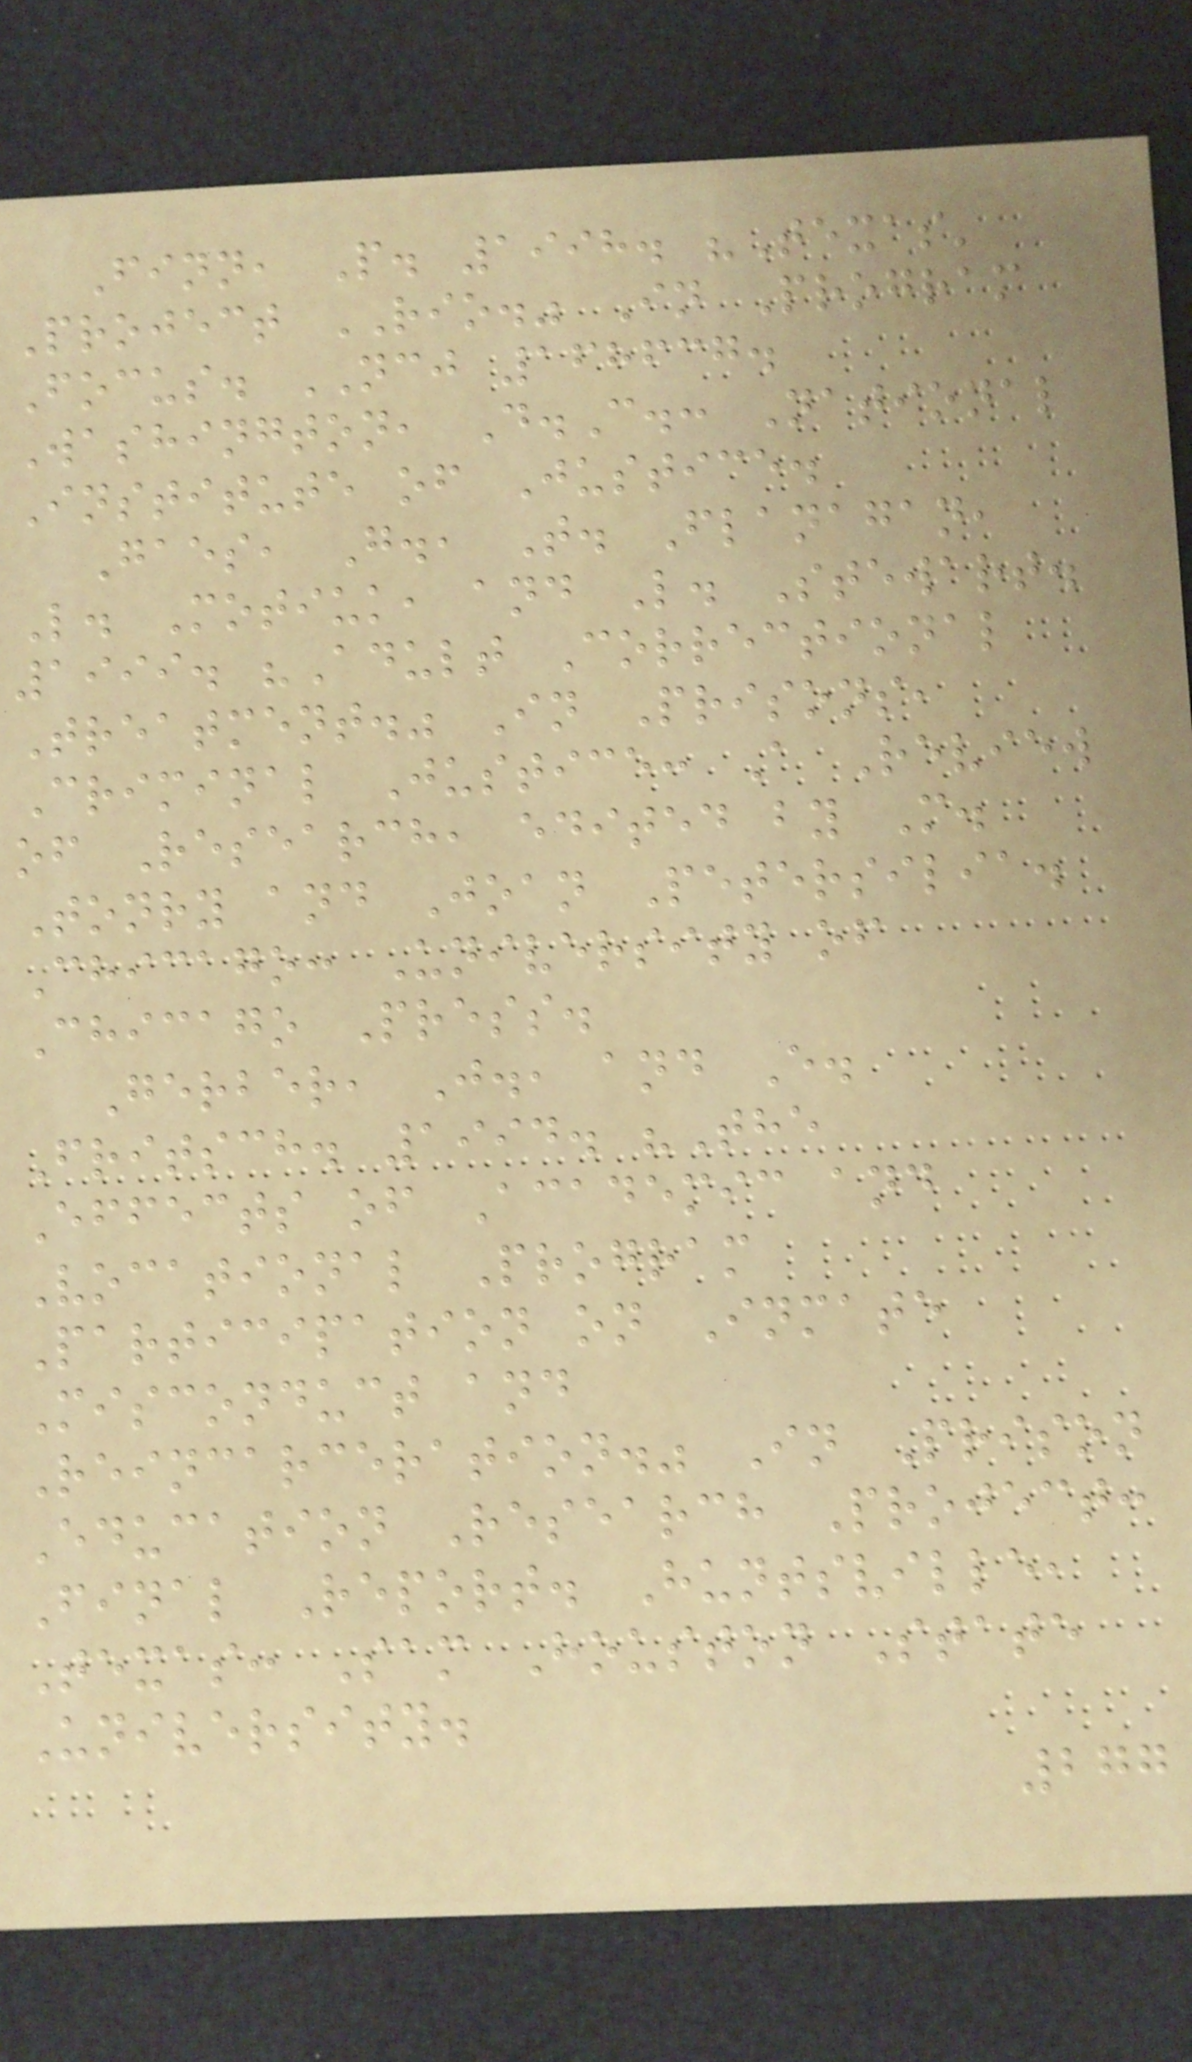Finn, P. 1998. "Texas'
Project RIO." In Program
Focus. NCJ 168637.
Washington, D.C.: National
Institute of Justice.
Gaes, G., T. Flanagan,
L. Motiuk, and L. Stewart.
1999. "Adult Correctional
Treatment." In Prisons,
Criminal Justice: A Review
of Research, edited by M.
Tonry and Joan Petersilia.
Chicago: University of
Chicago Press.
Gerber, J., and E.
Fritsch. 1994. "The
Effects of Academic and
Vocational Program
Participation on Inmate
Misconduct and
Reincarceration." In Prison
Education Research Project:
Final Report. Huntsville,
Texas: Sam Houston State
University.
277
